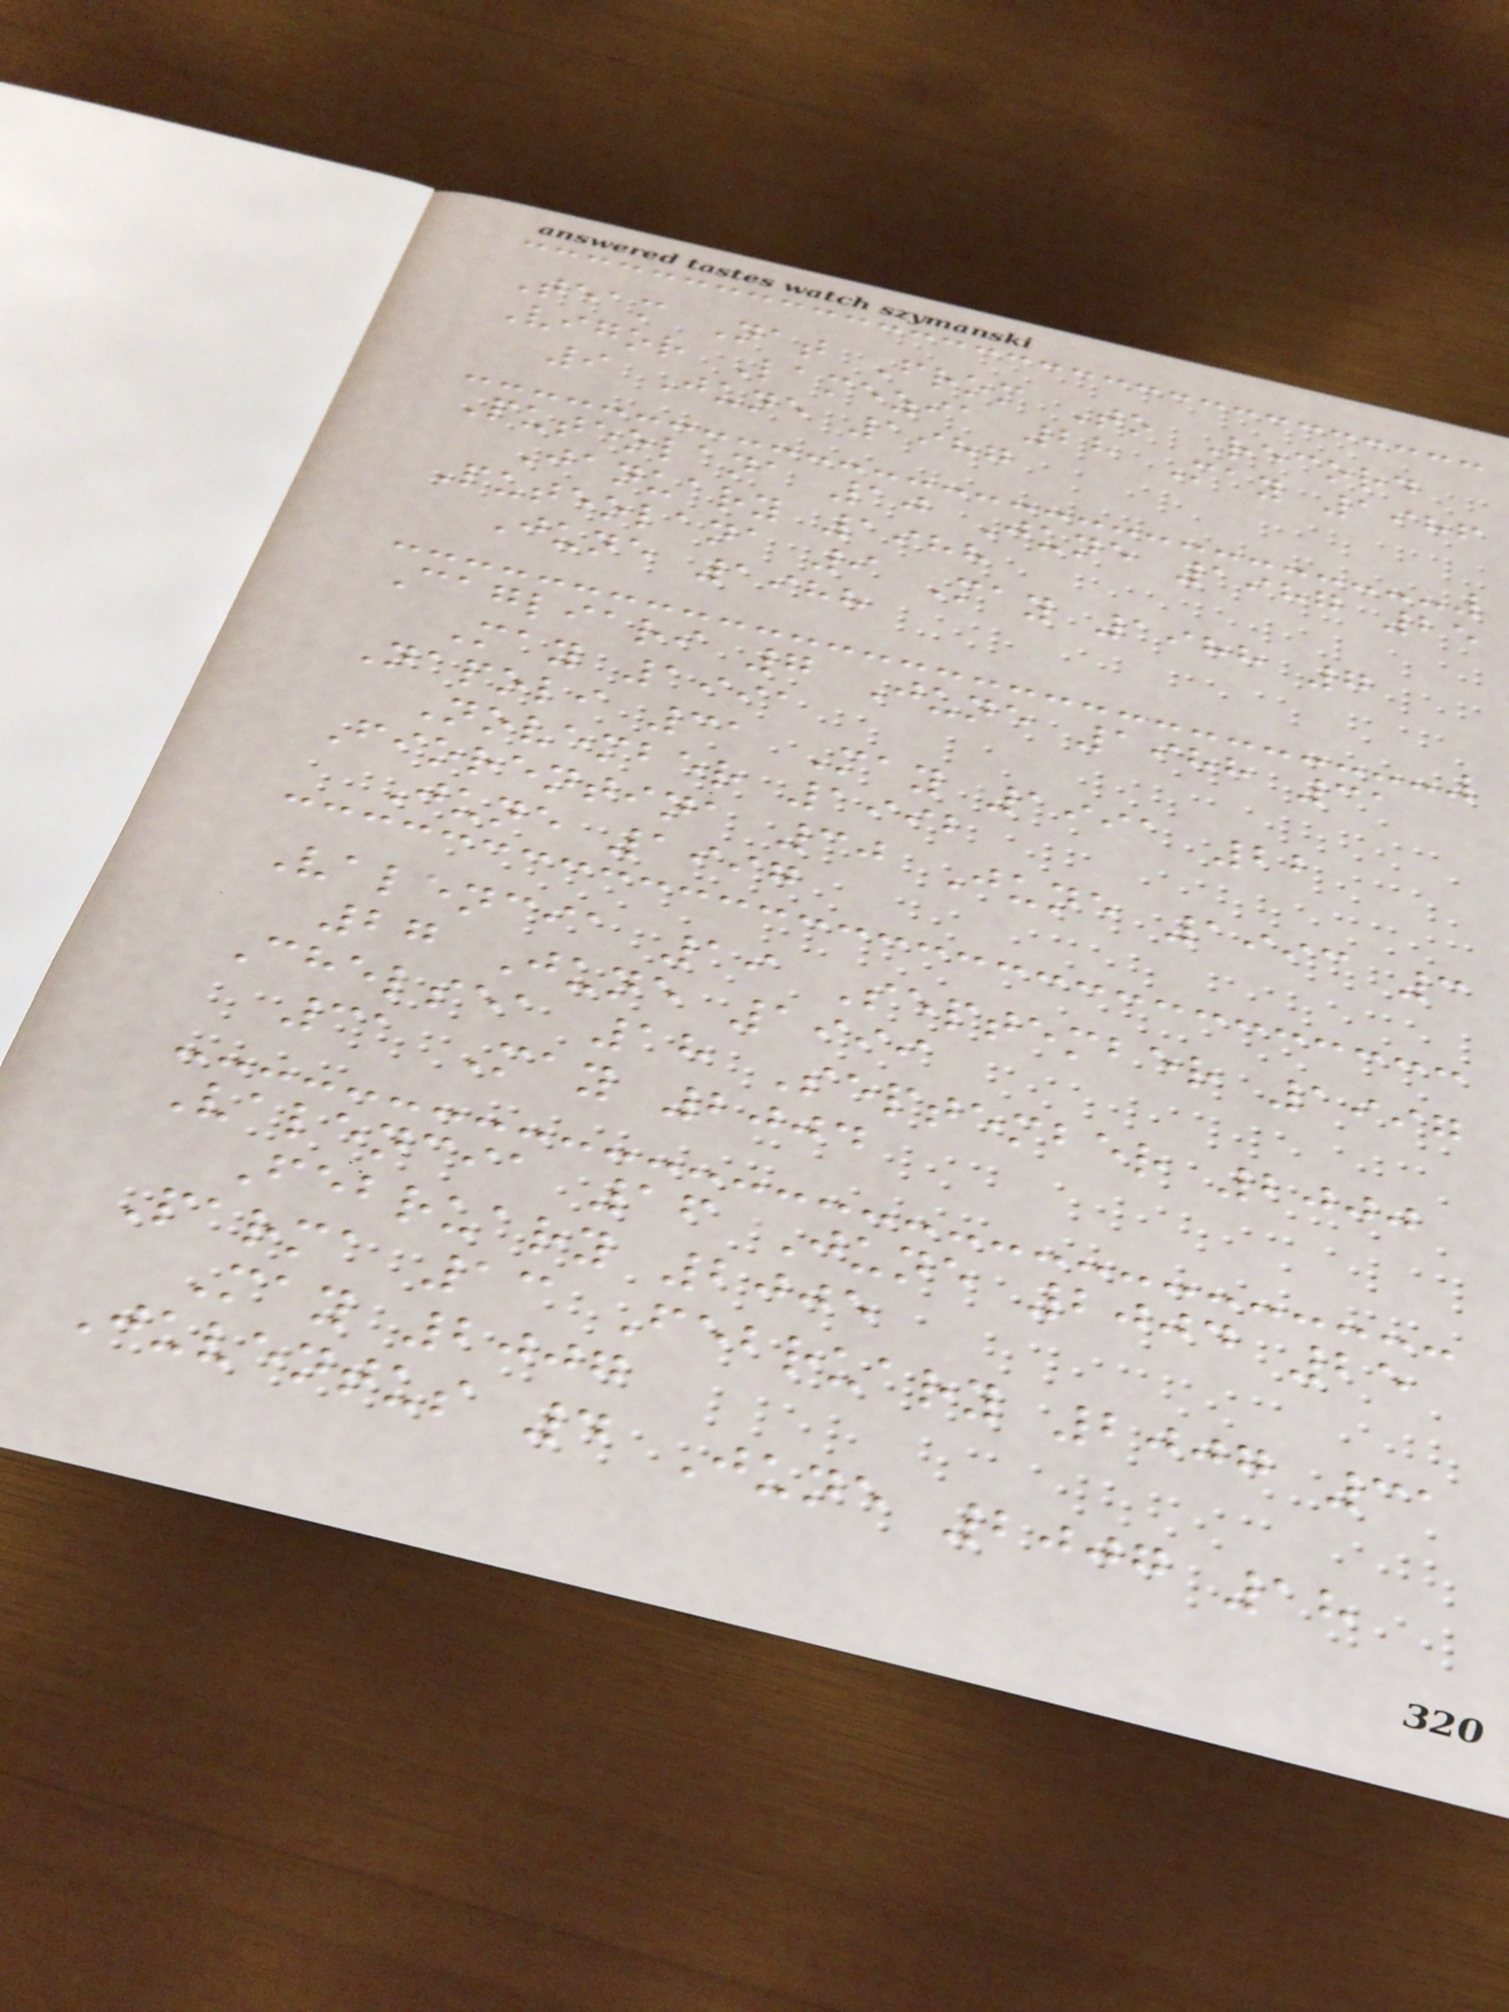Team Nat From To Record
Vigor Lamezia 28 May 1986
9 June 1987
Puteolana 10 June 1987 25
January 1988
Puteolana 9 May 1988 7
June 1988
Cagliari 7 June 1988 31
May 1991
Napoli 31 May 1991 22
November 1992
Fiorentina 30 June 1993 3
June 1997
Valencia 19 September 1997
27 June 1999
Chelsea 18 September 2000
31 May 2004
Valencia 16 June 2004 25
February 2005
Parma 13 February 2007 31
May 2007
Juventus 4 June 2007 18
